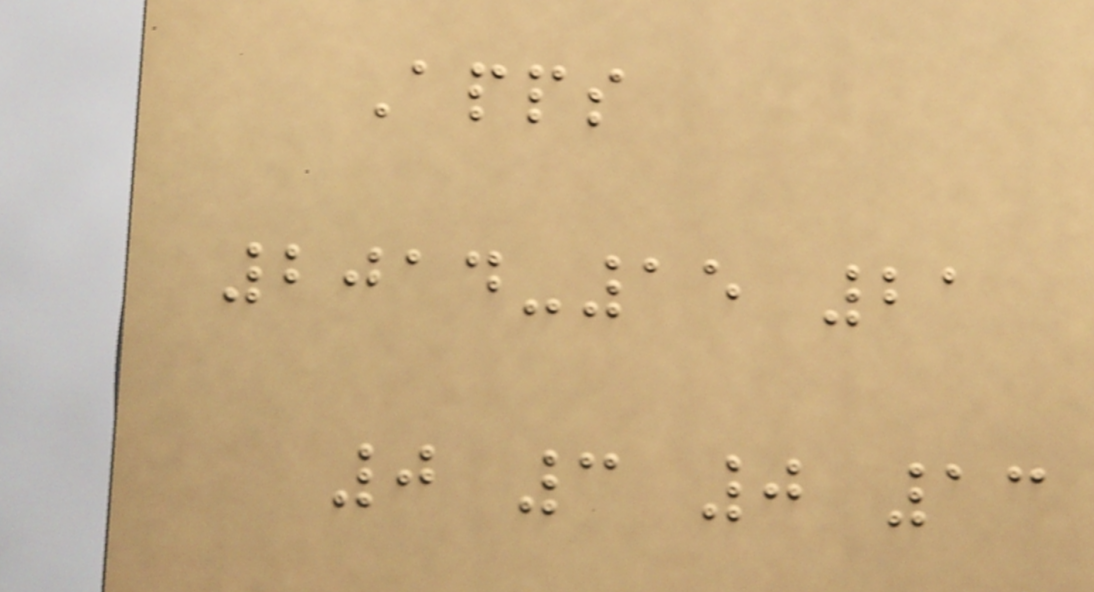Apps
2014-15 21
0 3 0 13
